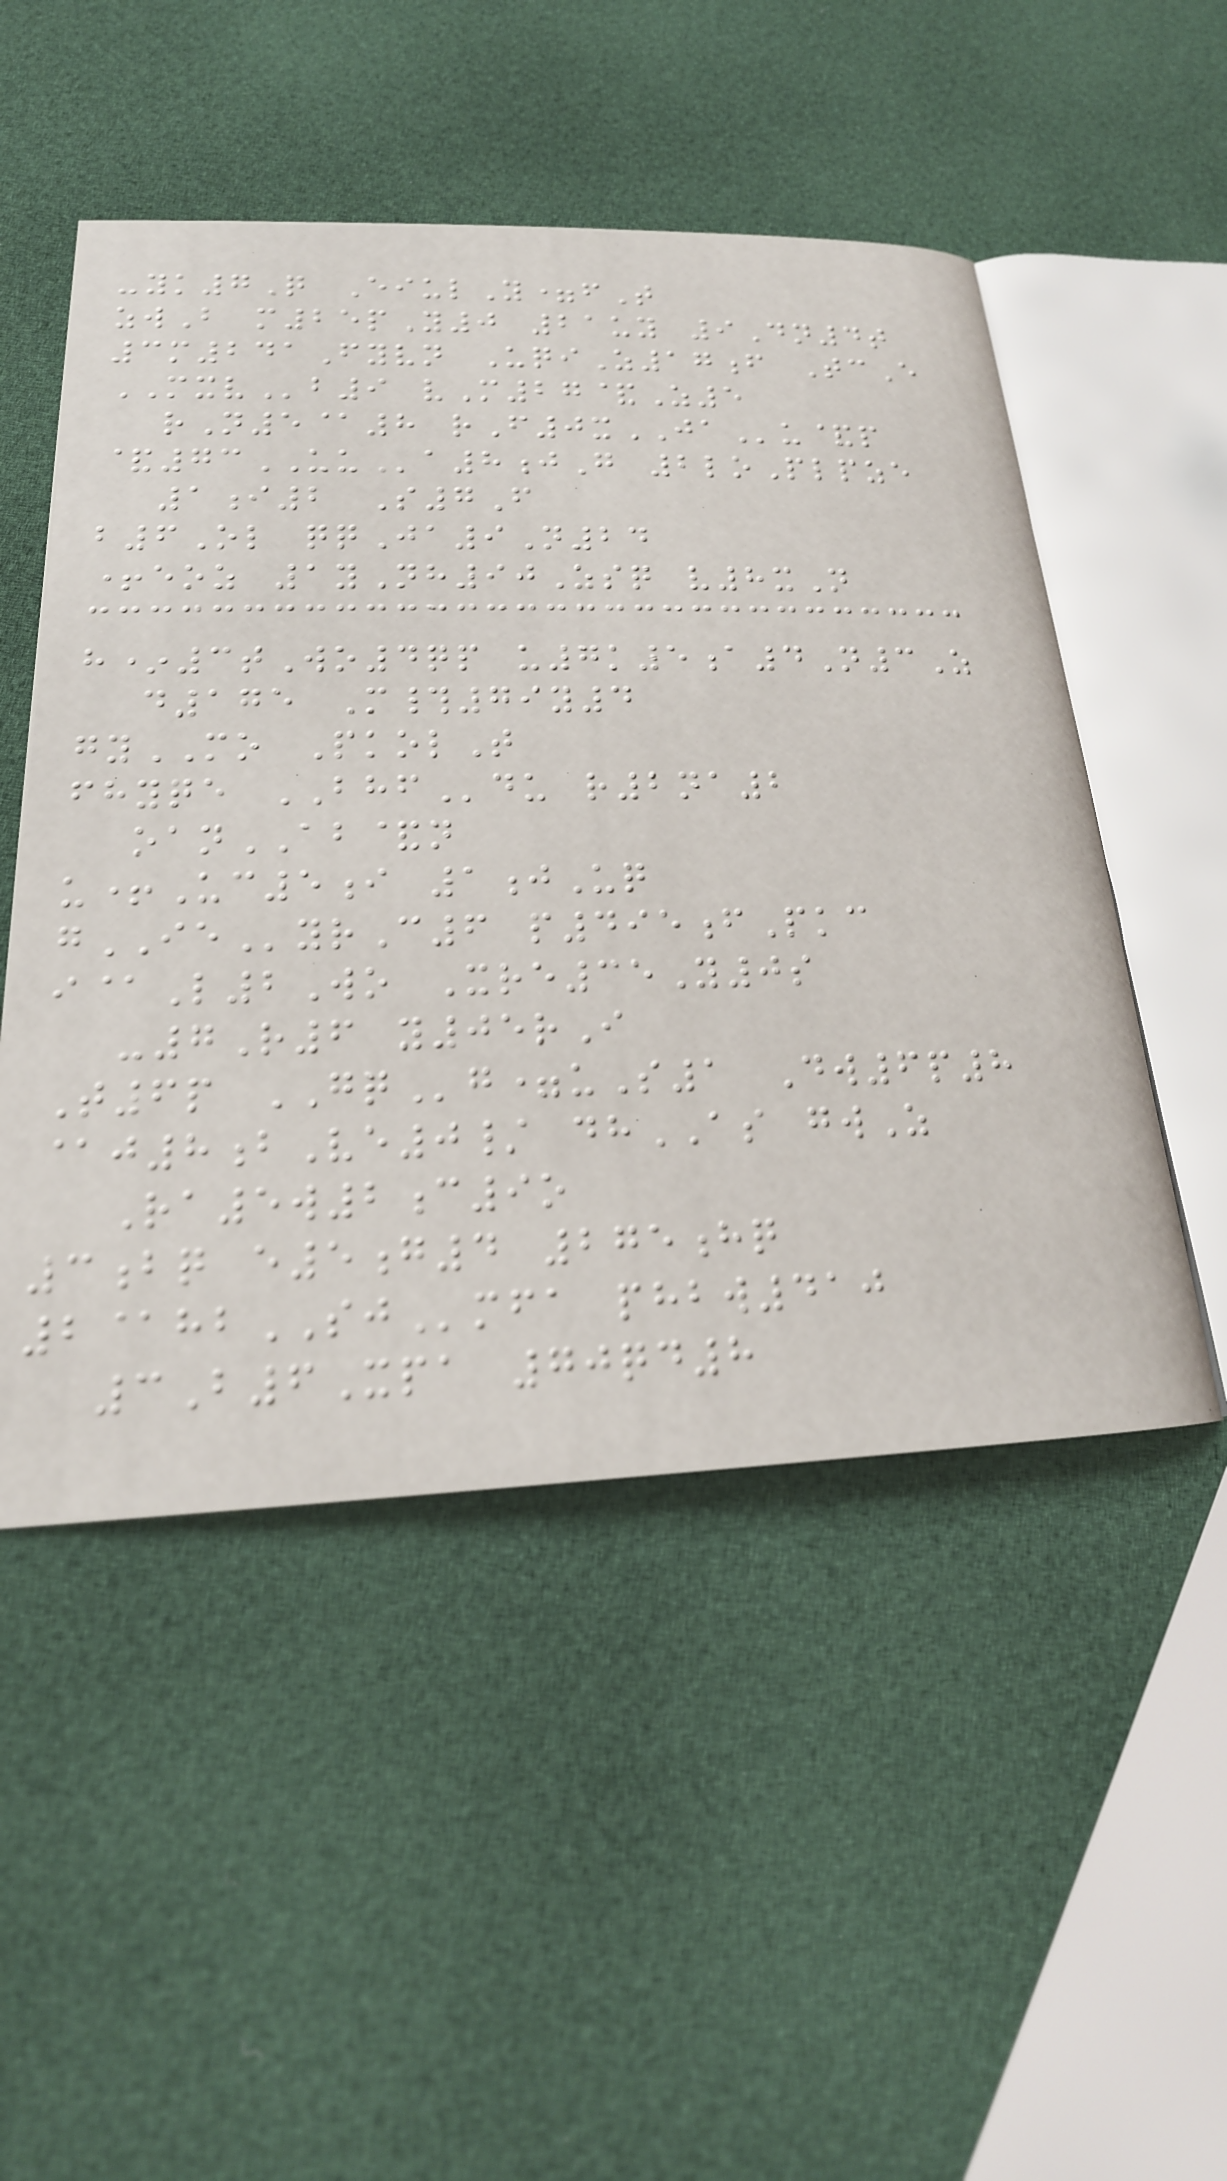-yk7Q EiulY=fT
zwB m25pY0 21uy 9Dn4t
3m241Fyvn UqiZ17f TcE
MXVb9 vM27&Z5
rN5@8 rF0xJAu&p
&73UUa8jG 2loPlpze
1i2 S7F
b6Ol qqJa9N24
+eoz 1yNh90Zsq v8xN
h*3tWo4qp u7k5a4N3Z
d175 M#79y4
gyMO PkolT
fhyqe BHFdu r2na2
oanAB&n
u+Uc5i 1jUq
gIEyrC6 p495fPkc
i@L2Wo Xre35Y0s
-7R6 y05rI
T6p GQg=uS1 Dw6p8
@j8bVe0/ dhAS gwZ
Ra5w2c9o
3bq e5g4 275hq
2@hbSJmfa phbw410
3B6Xpa 70qd8
